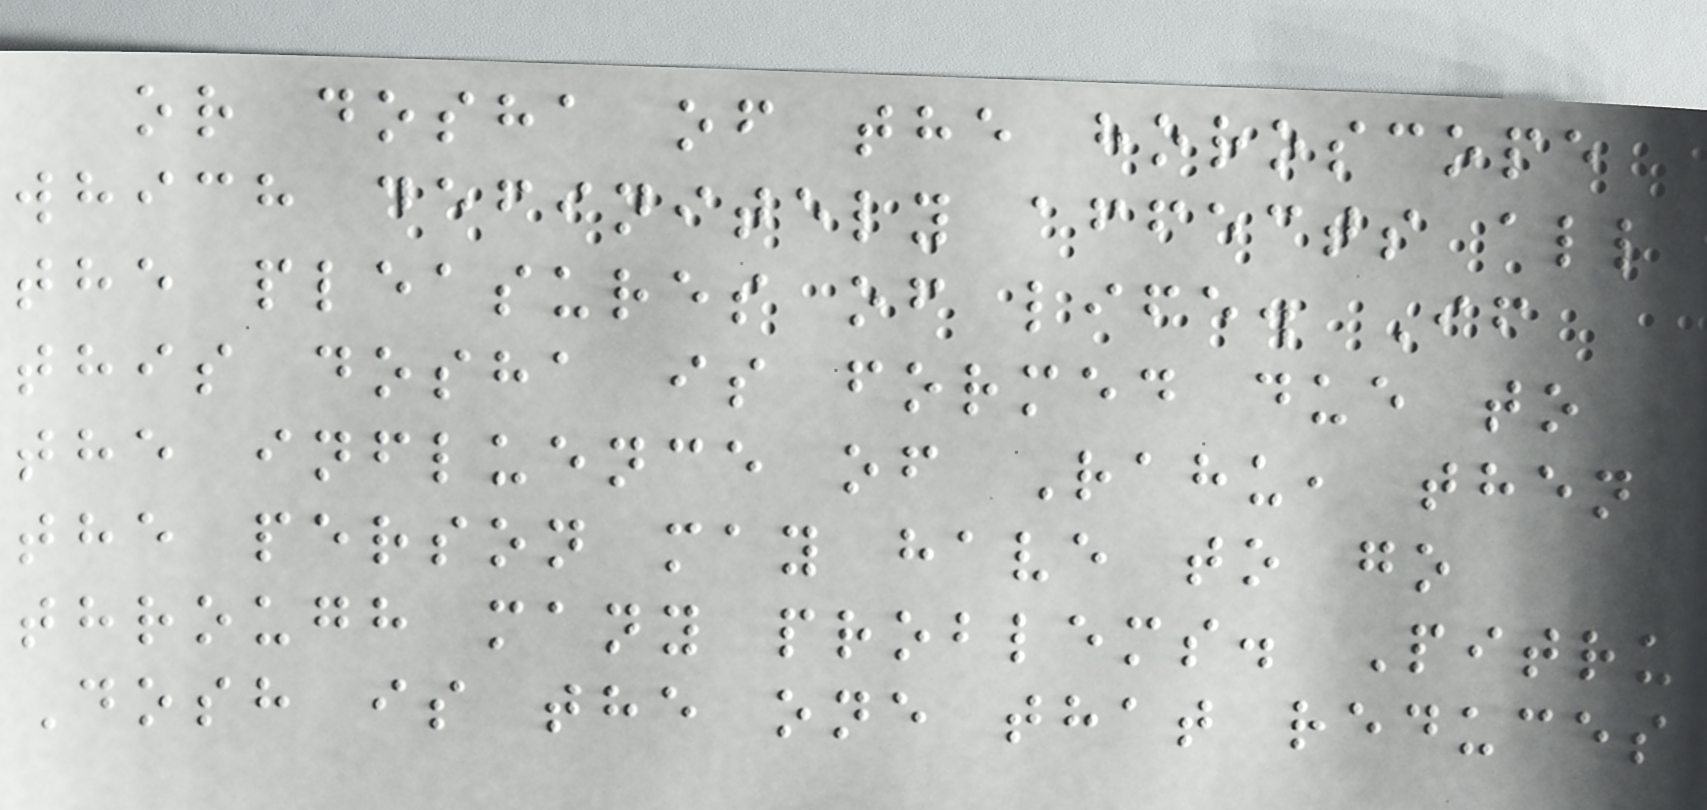or dosha of the horoscope
which definitely affects all
the pleasures of life. If
this dosha is formed due to
the influence of Rahu, then
the person may have to go
through many problems. Pitru
Dosh is the one that reduces
